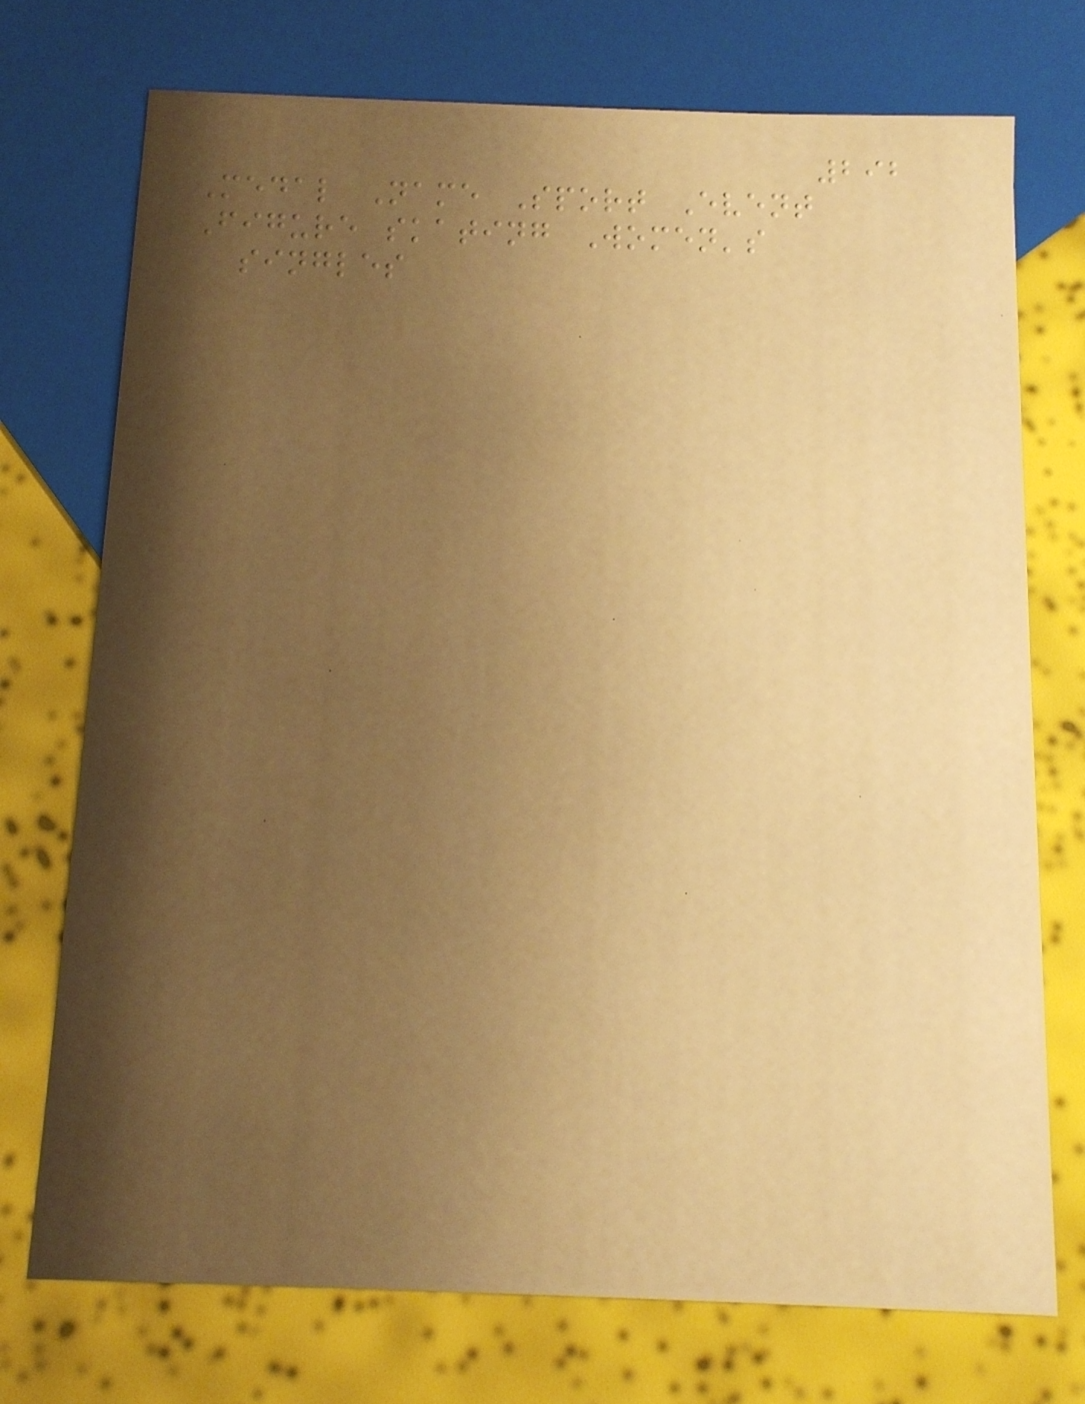292
Medal Name Sport Event
Figure skating Women's
singles
